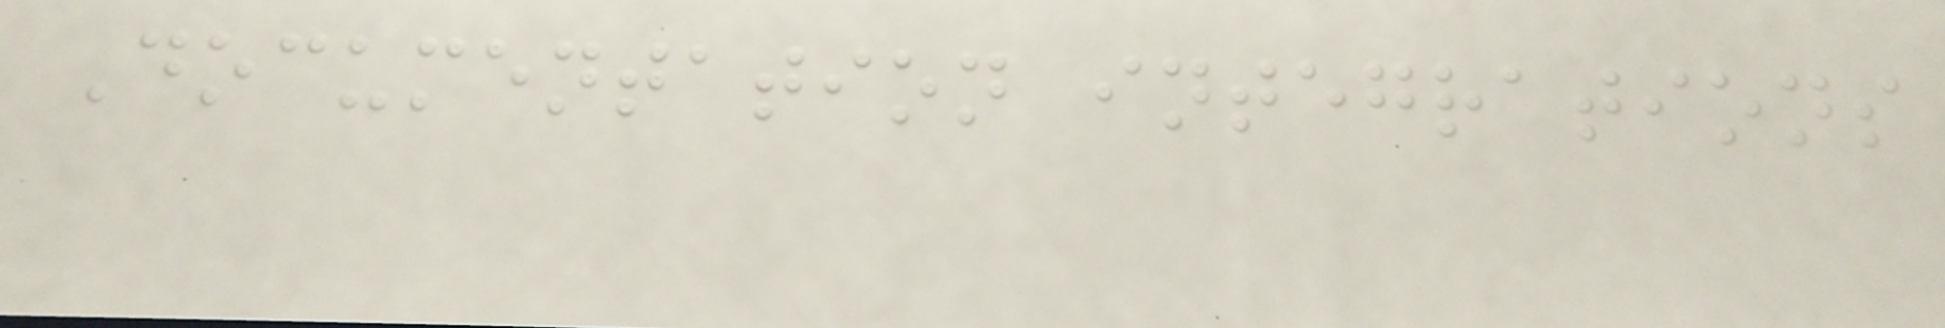Documentation integrations
